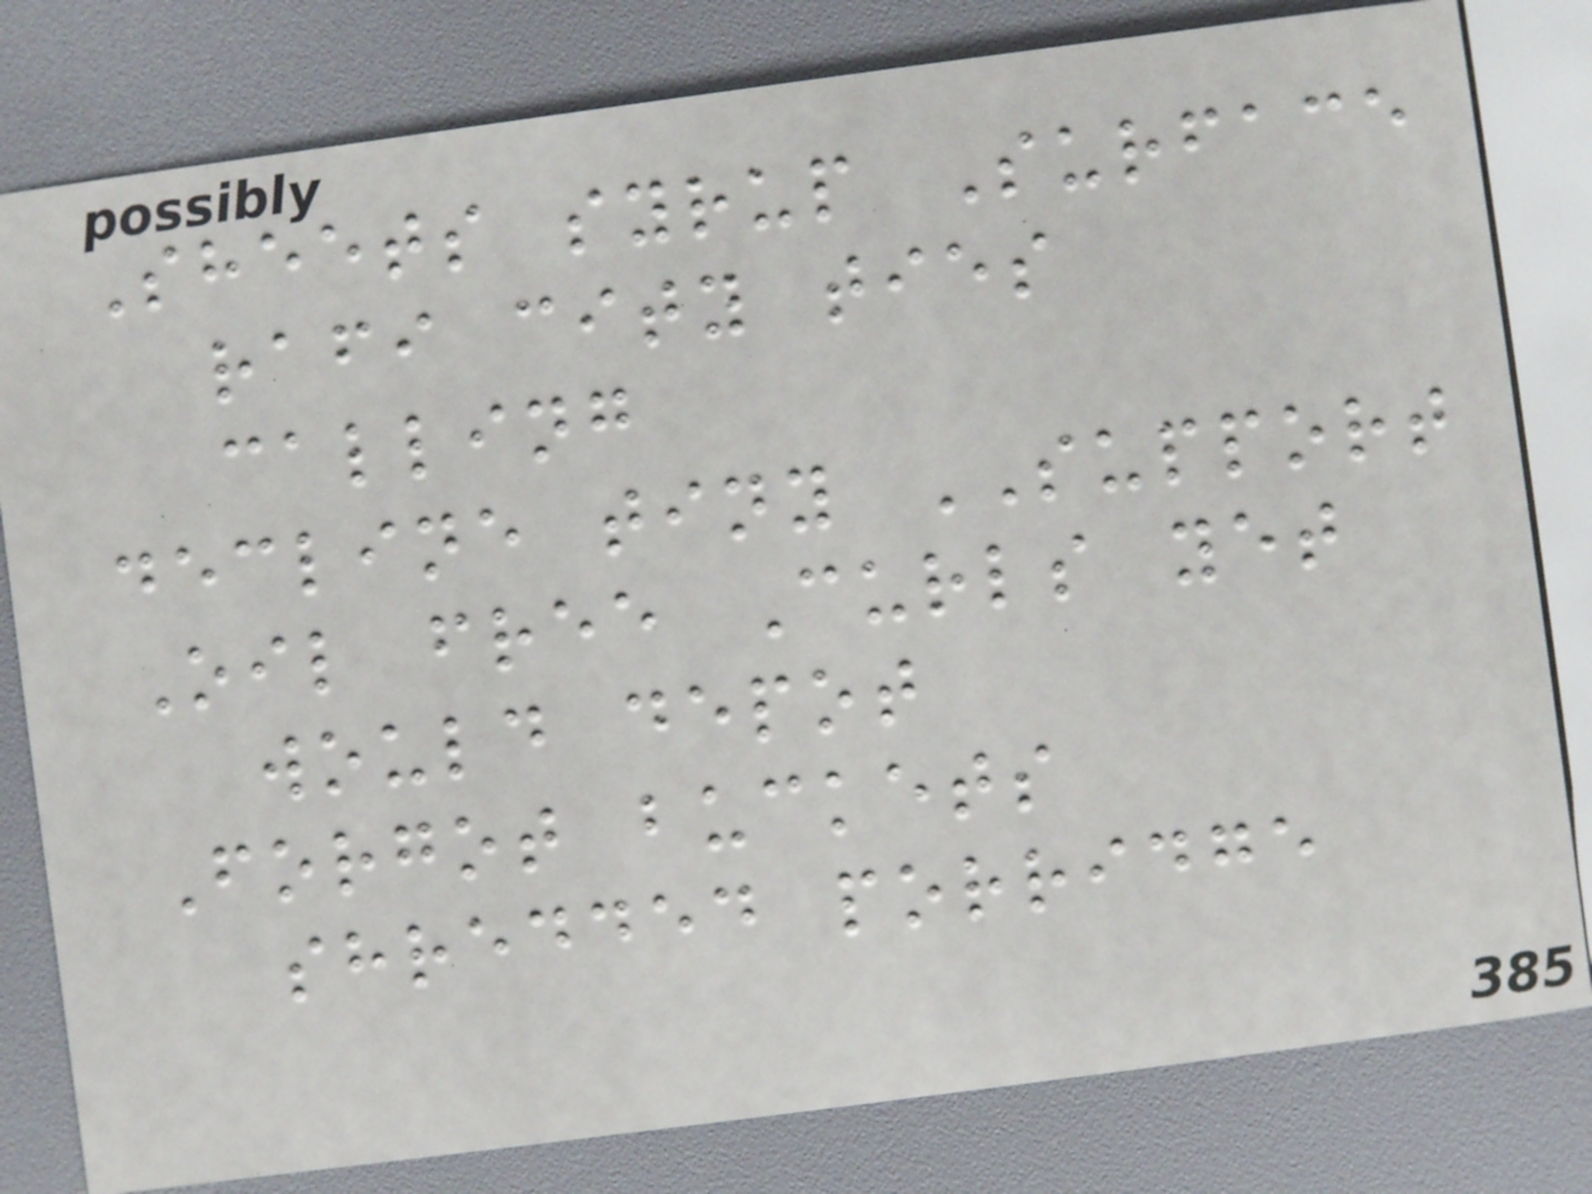Sheets syrup Surface
rafi city ties
calling
decline tiny SUPPORT
Oil free Curls yet
would depot
Forgot buckets
shredded porridge
